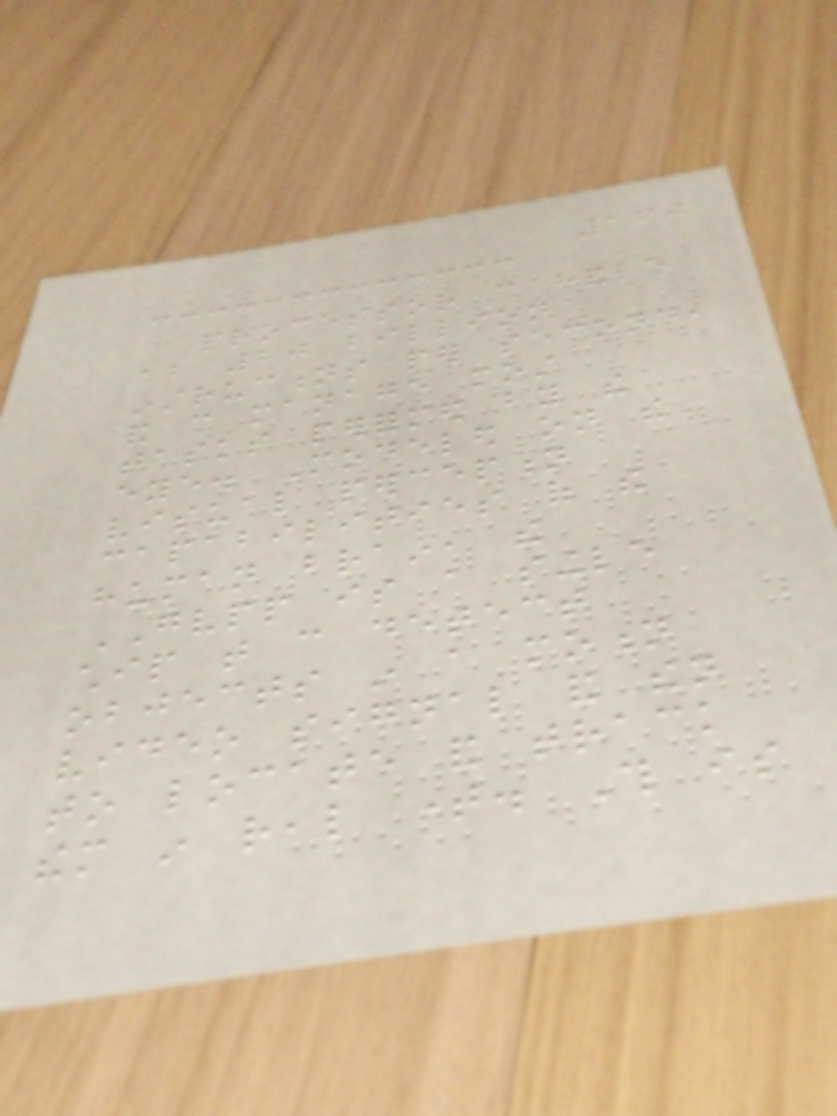160
processor can handle
about 20 billion
instructions per second,
and can manage most
tasks performed by the
eye. Modeled on the
visual perception
capabilities of the
human brain, the
GVPP is a single
chip that can detect
objects in a motion
video signal and then
to locate and track
them in real time. This is
